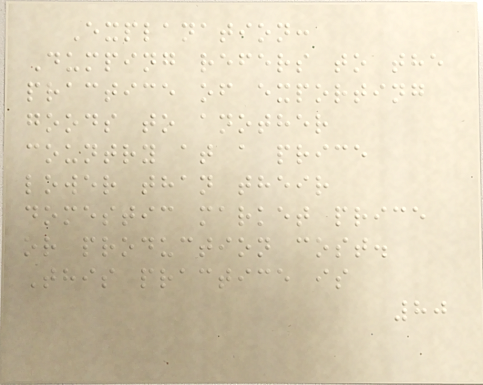Explanation:
Dumping refers to the
practice of exporting
goods to another
country at a price
lower than their
domestic market price
or production cost.
This practice is
80
